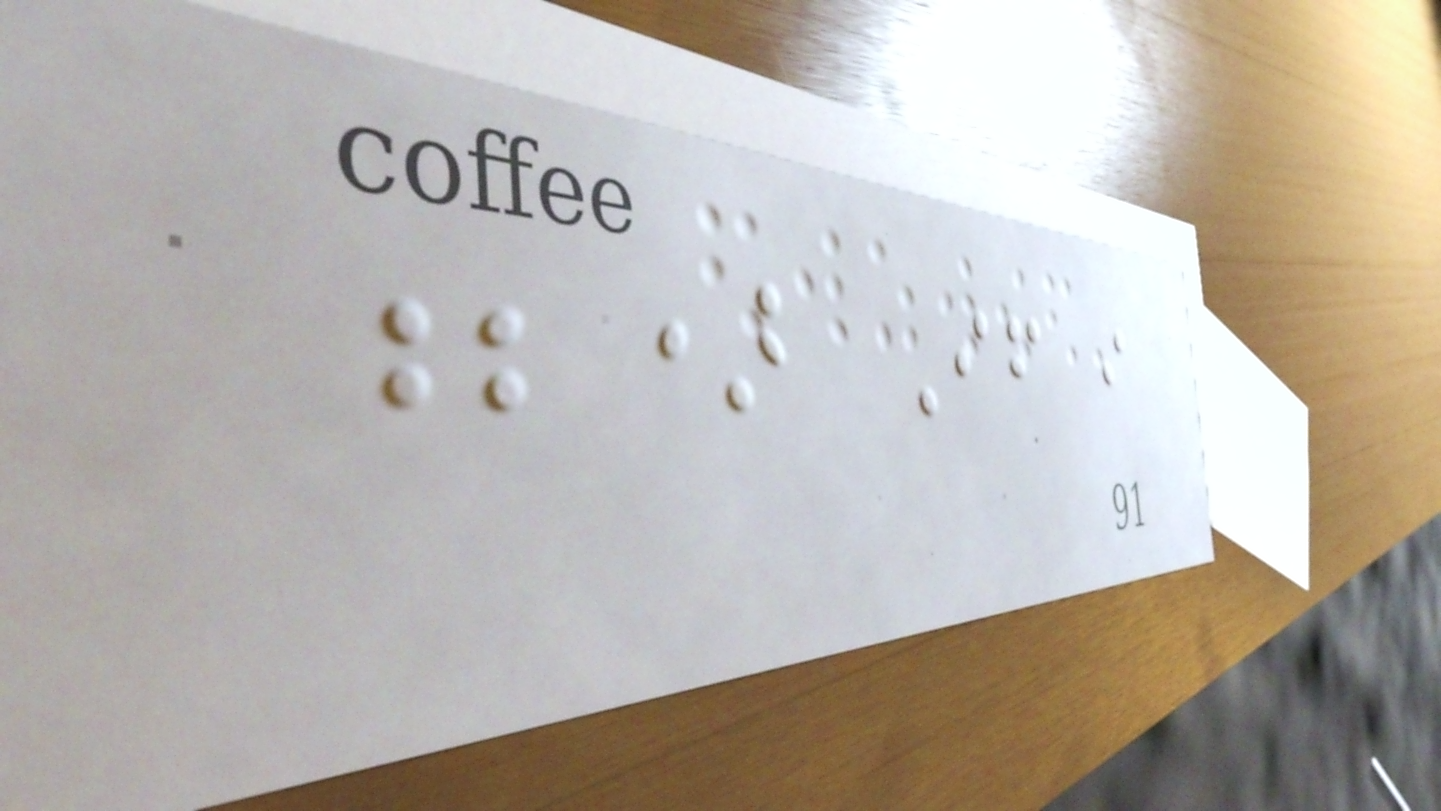;) If i
